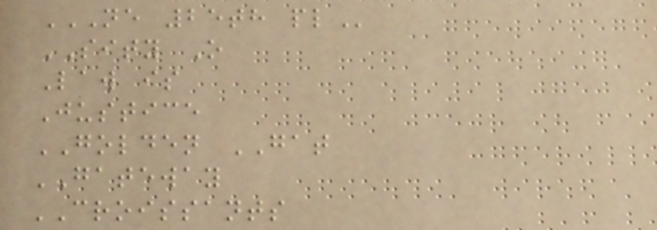NE 25TH PL
SITY O
Law is
Justice
GOLDEN GAT
GATEWAY
CROISSANTS
